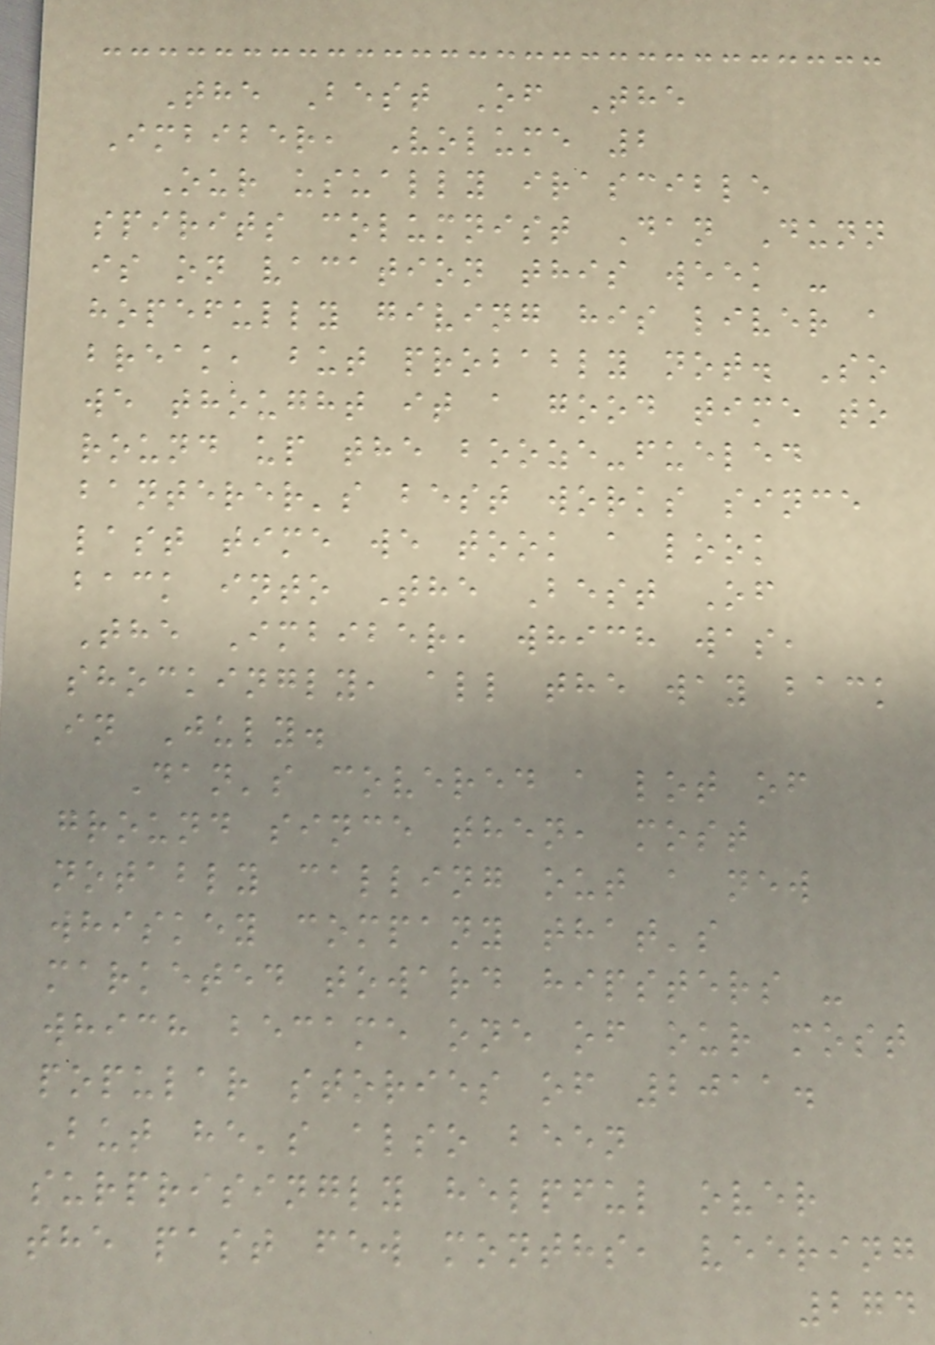The Best Of The
Imbiber, Volume 2
Our usually irascible
spirits columnist Dan Dunn
is on vacation this week -
hopefully giving his liver a
break, but probably not. So
we thought it a good time to
round up the booze-fueled
banterer's best works since
last time we took a look
back into The Best Of
The Imbiber, which was,
shockingly, all the way back
in July.
Dan's covered a lot of
ground since then, most
notably calling out a new
whiskey company that's
marketed toward hipsters -
which became one of our most
popular stories of 2011.
But he's also been
surprisingly helpful over
the past few months, veering
274
